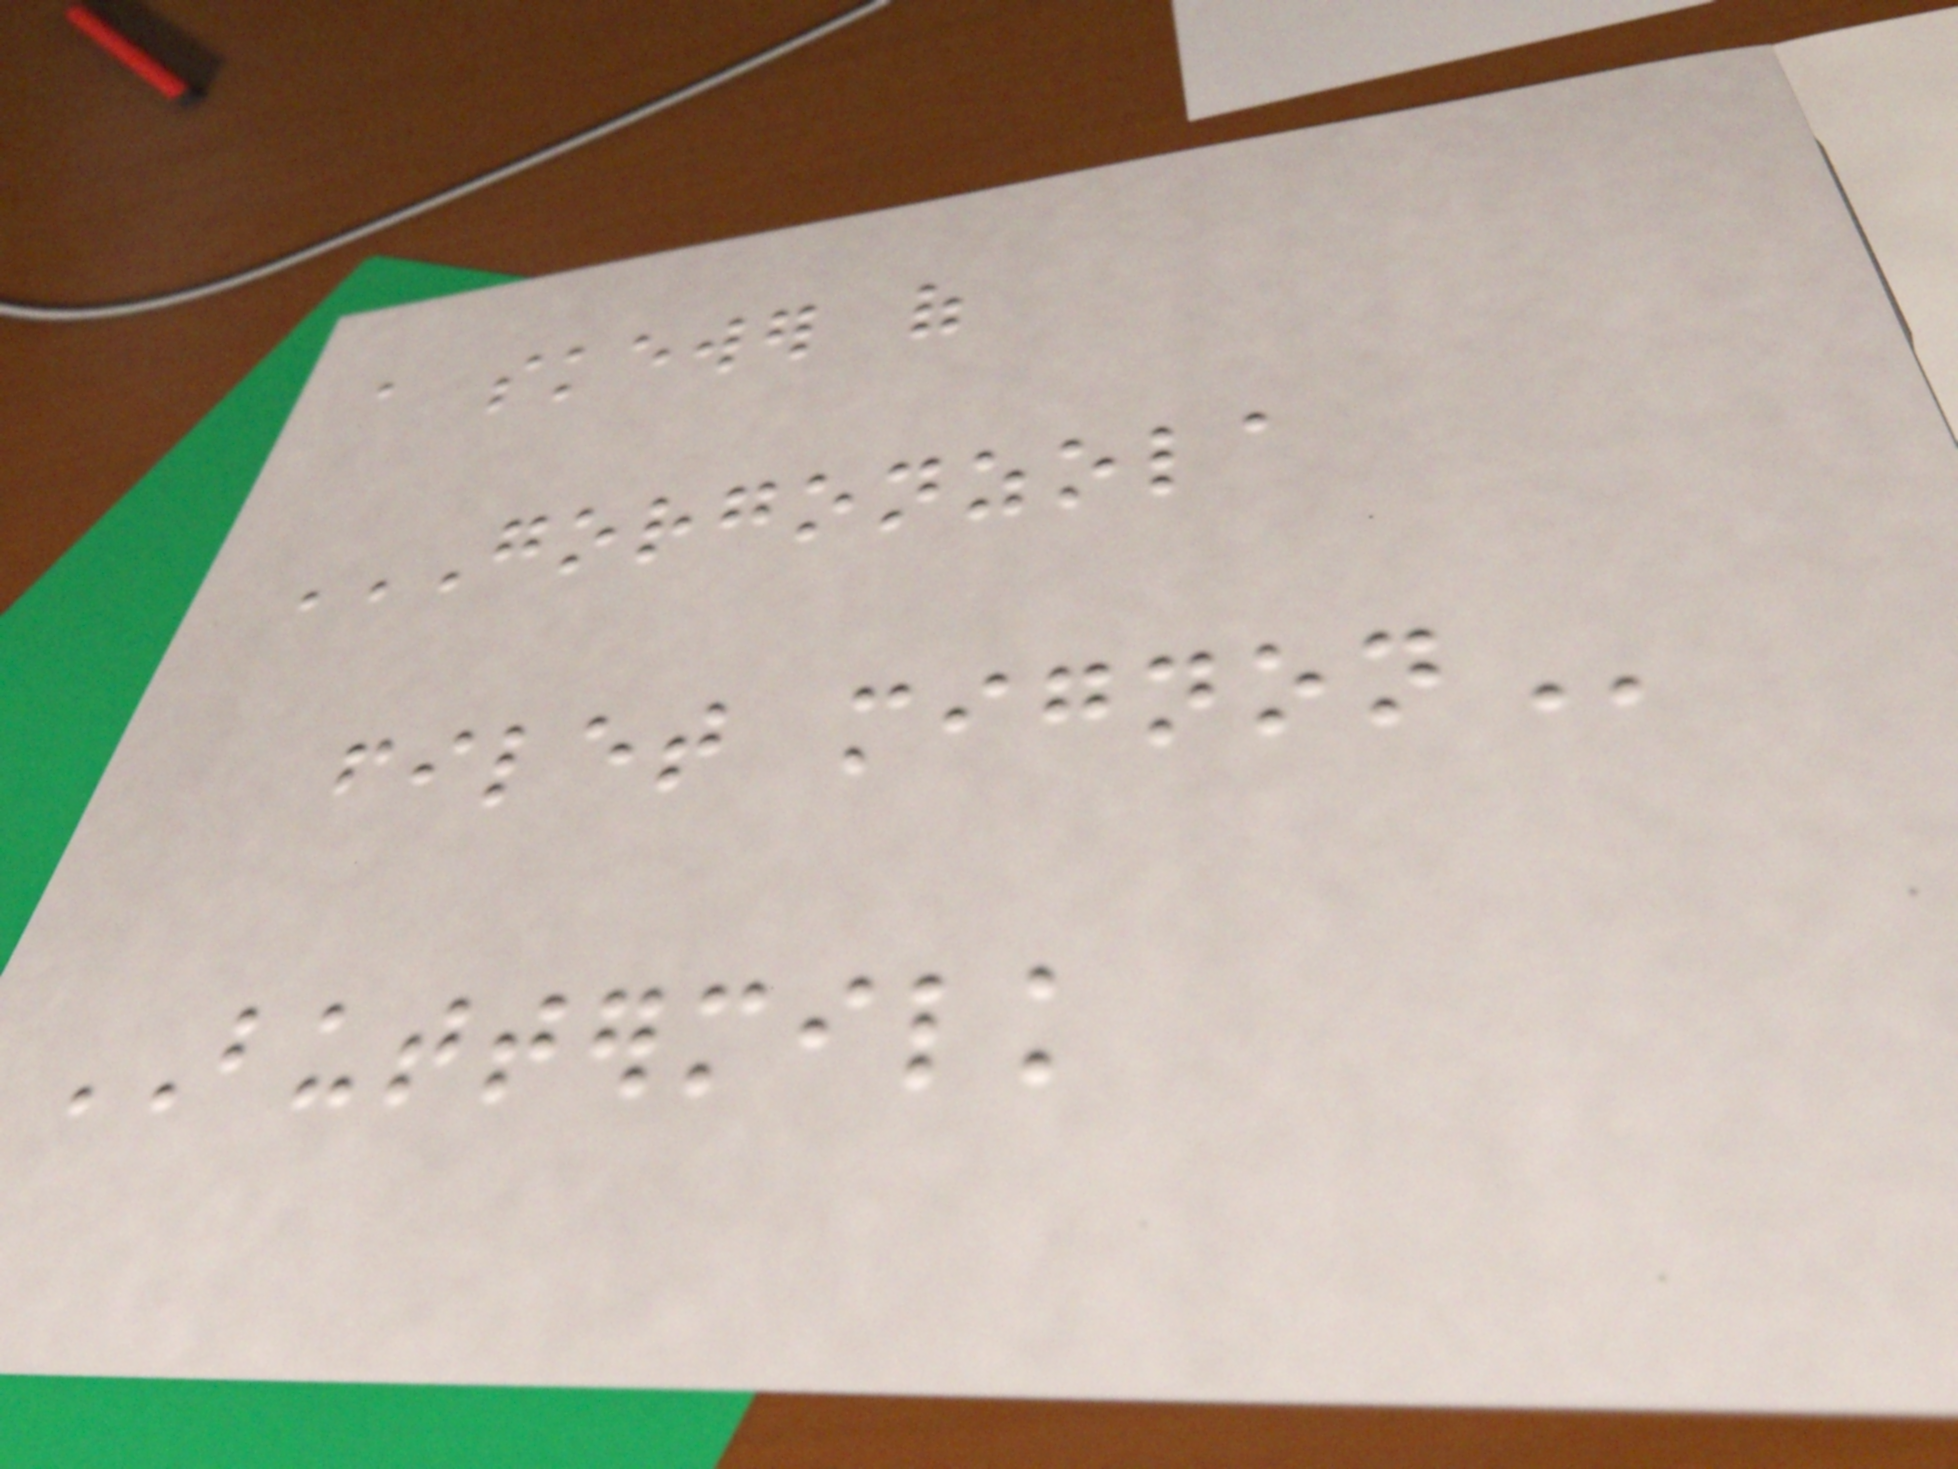a skewer of
GORGONZOLA
FILET MIGNON
BUTTERMILK
